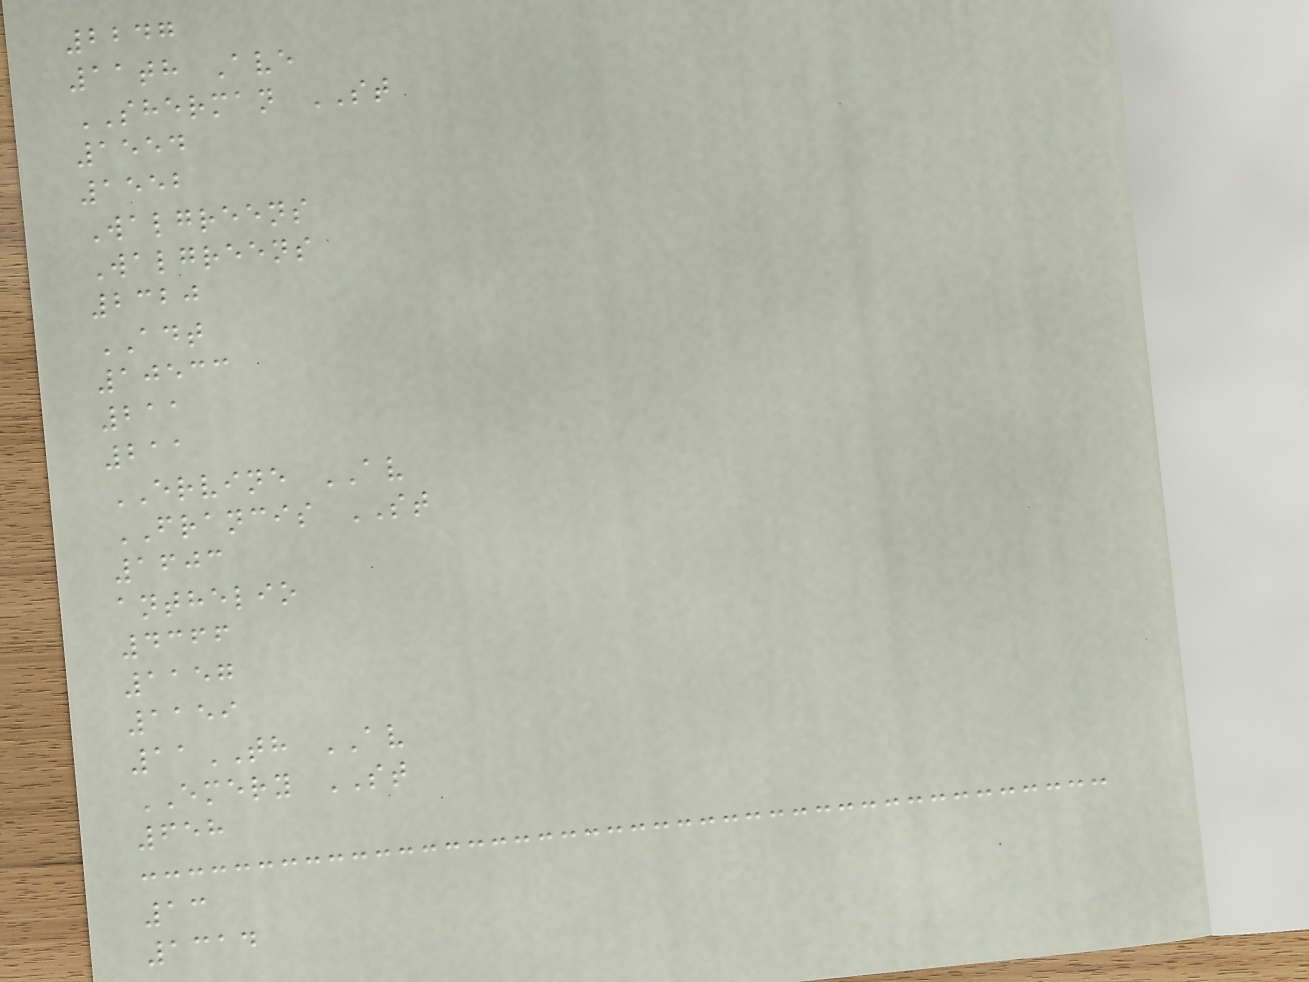2247
11th Ave
SHERMAN ST
1554
1552
Walgreens
Walgreens
2320
ADT
10533
211
211
ERVINE AV
FRANCIS ST
1603
anthelio
4366
1157
1159
11TH AV
EMERY ST
658
13
1314
